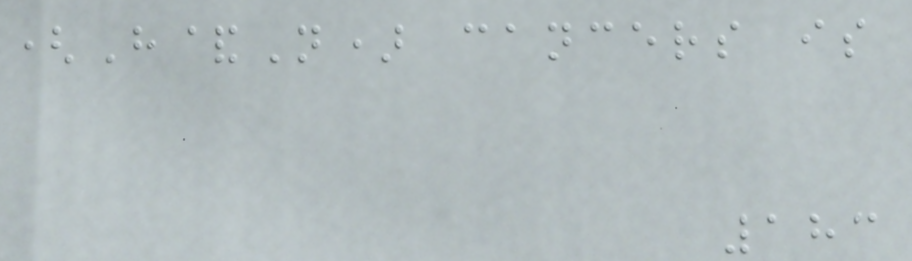(H&N) cancers is
183
